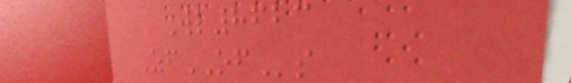Wl8623
ZfOFs
